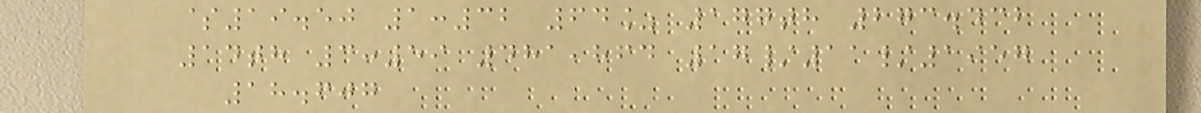$19.50 1:32 64% 177th 273.432
14th 3:59 481,864 17/11/1957
18.607
